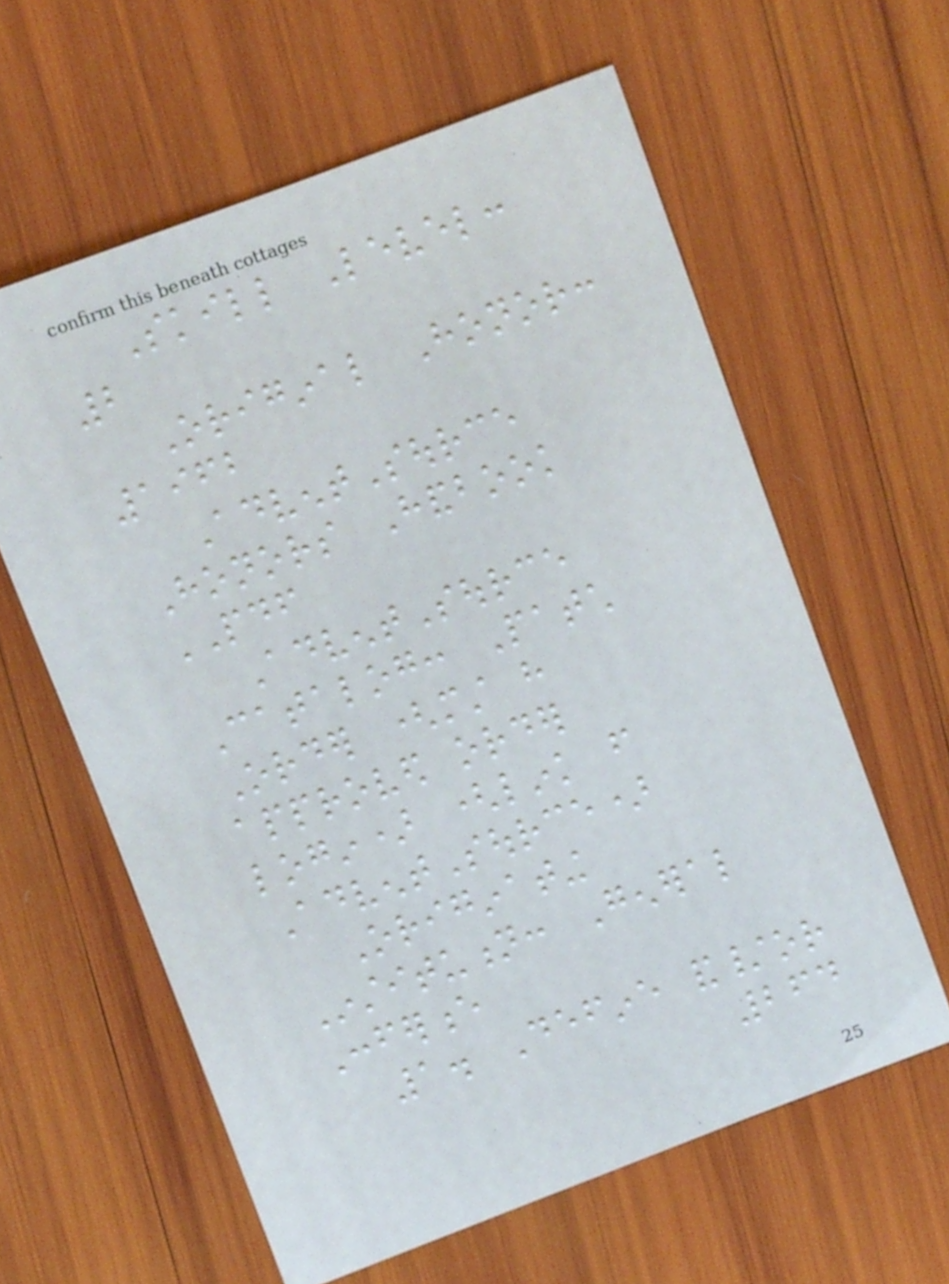Skill Level:
2
Original Honor:
1962
AdventSource
Honors Handbook
PDF
AdventSource
Catalog: Patch
Order (must have
approved order
login) (link from
AdventSource)
Originating
Institution: General
Conference
1. Define and/or
264
